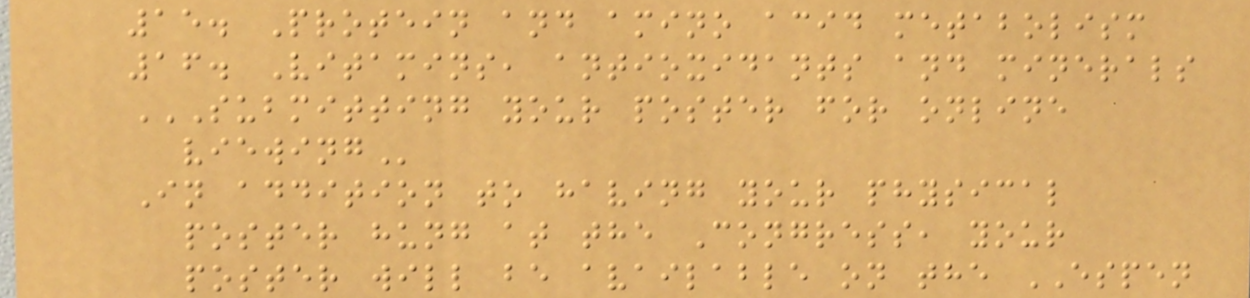15. Protein and amino acid metabolism
16. Vitamins, antioxidants and minerals
SUBMITTING YOUR POSTER FOR ONLINE
VIEWING
In addition to having your physical
poster hung at the Congress, your
poster will be available on the ESPEN
